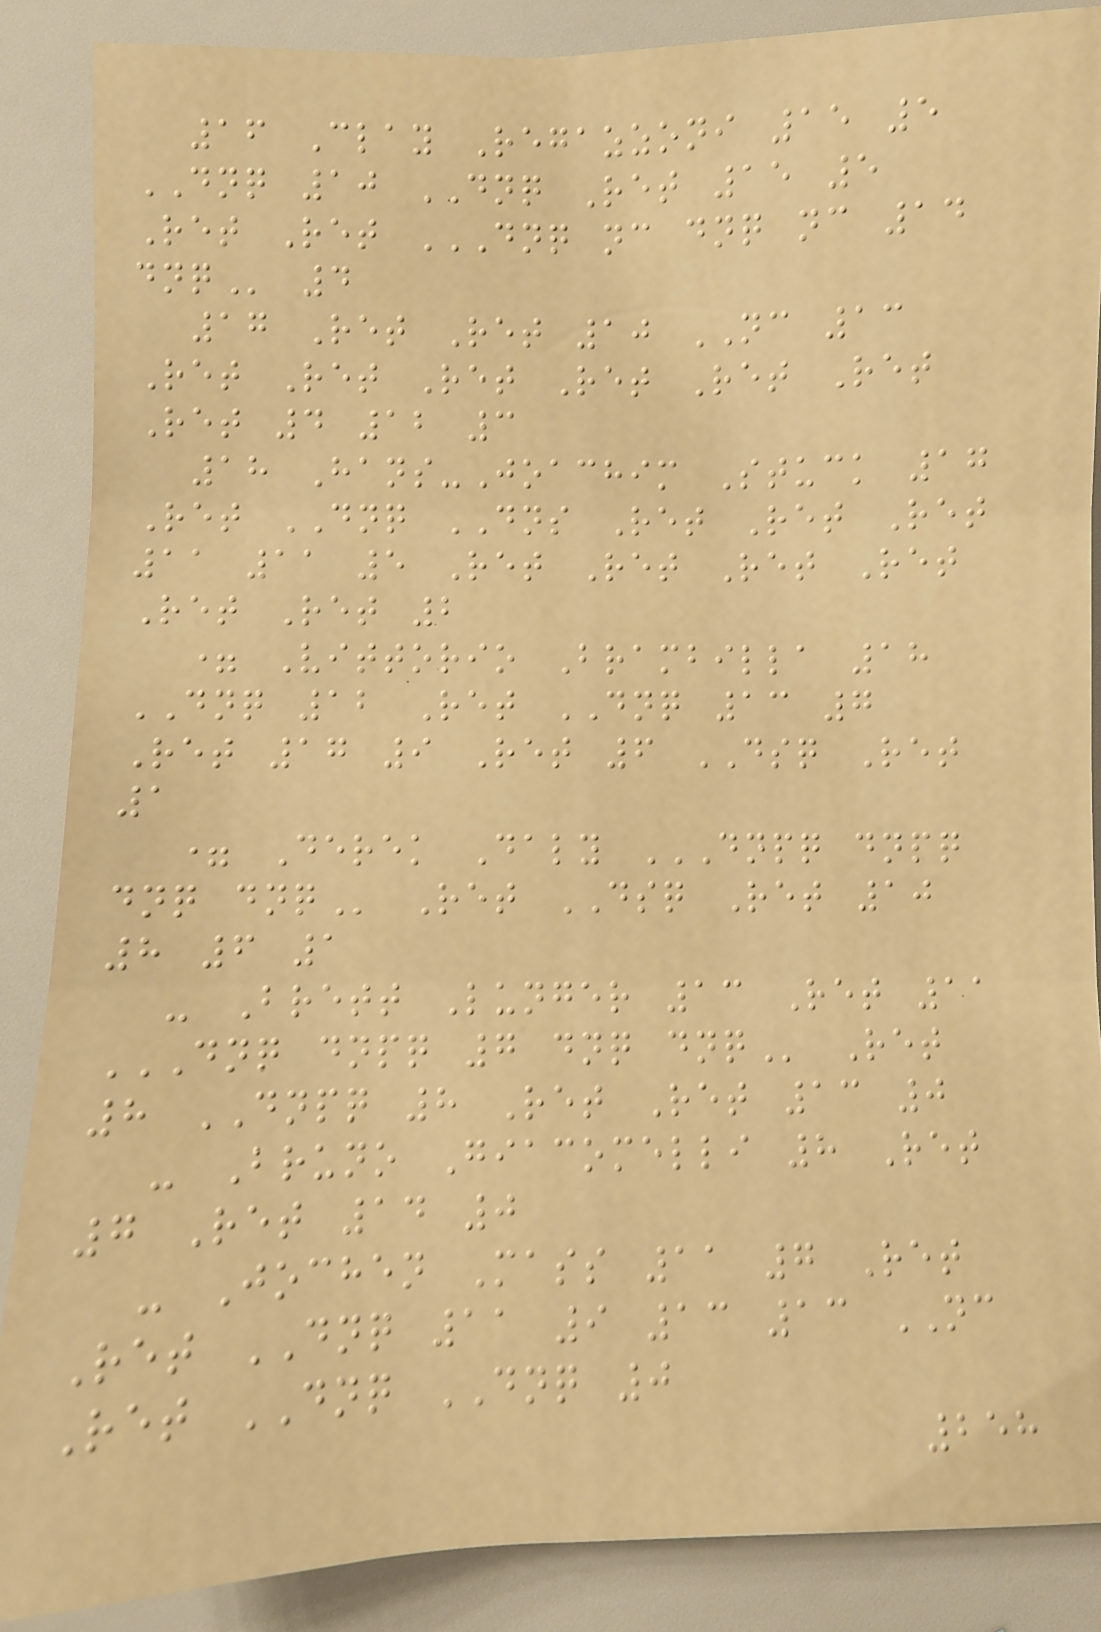16 Clay Regazzoni 15 5
DNQ 10 DNQ Ret 15 5
Ret Ret DNQ NC DNQ NC 14
DNQ 4
17 Ret Ret 10 NC 13
Ret Ret Ret Ret Ret Ret
Ret 4 12 3
18 Hans-Joachim Stuck 17
Ret DNQ DNS Ret Ret Ret
11 11 5 Ret Ret Ret Ret
Ret Ret 2
= Vittorio Brambilla 18
DNQ 12 Ret DNQ 13 7
Ret 17 9 Ret 6 DSQ Ret
1
= Derek Daly DNPQ DNPQ
DNQ DNQ Ret DSQ Ret 10
8 6 1
- Brett Lunger 13 Ret 11
DNQ DNPQ 7 DNQ DNQ Ret
8 DNPQ 8 Ret Ret 13 0
- Bruno Giacomelli 8 Ret
7 Ret 14 0
- Jochen Mass 11 7 Ret
Ret DNQ 11 9 13 13 NC
Ret DNQ DNQ 0
258
